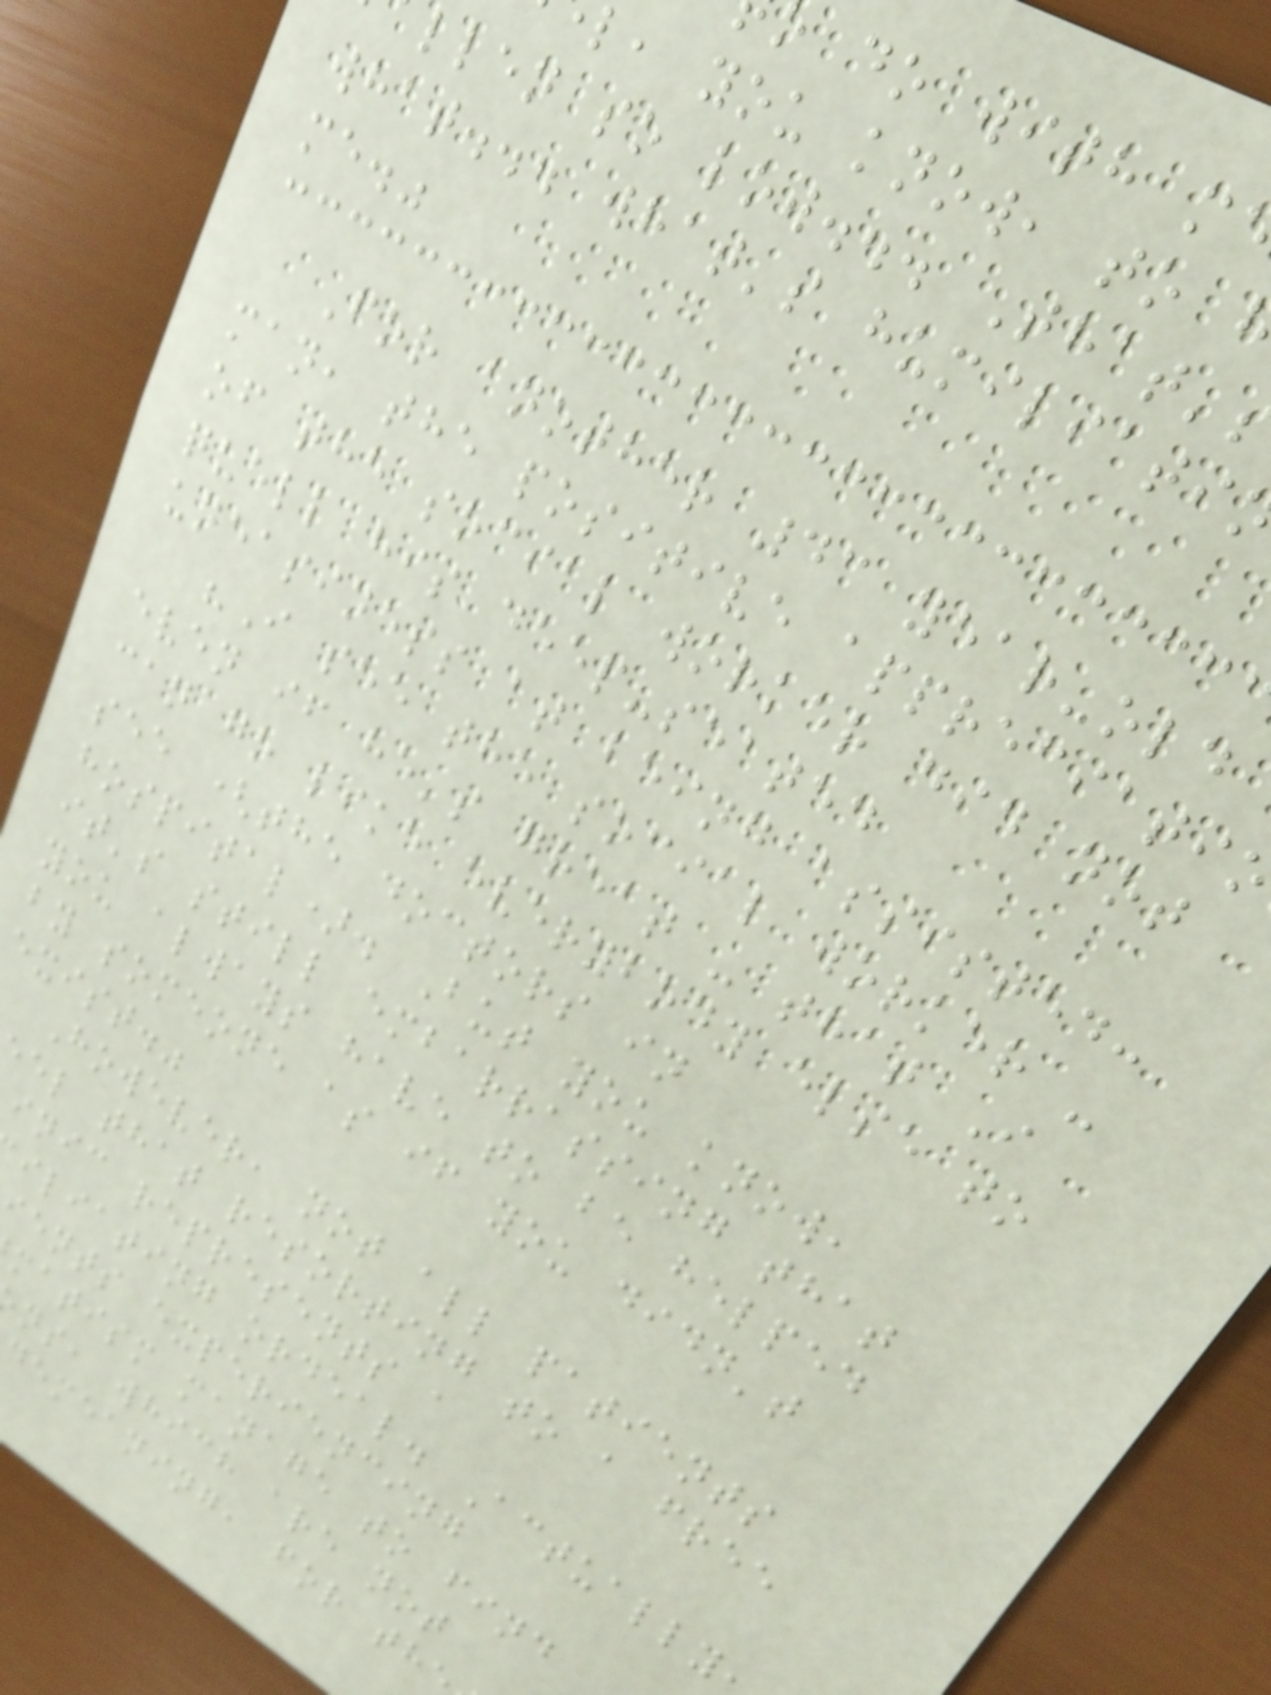do with m
l, you know, to
llen so low... That'
what... what's humiliati
me."
For another 43 year-old
man, the positive appreciati
of the social worker did not
quell his deep-seated
uneasiness at being assisted:
"I see the social worker -
even if he's great - that I
can go like everybody else to
see (the doctors in
hospital). But you know,
it's still embarrassing that
you always have to be helped
by someone as if you didn't
exist."
However, not all patients
el that resorting to a free
inic represents a
iliating ordeal. Actually
ents experiencing
matism manage to find
ns, which are not
demeaning, for th
